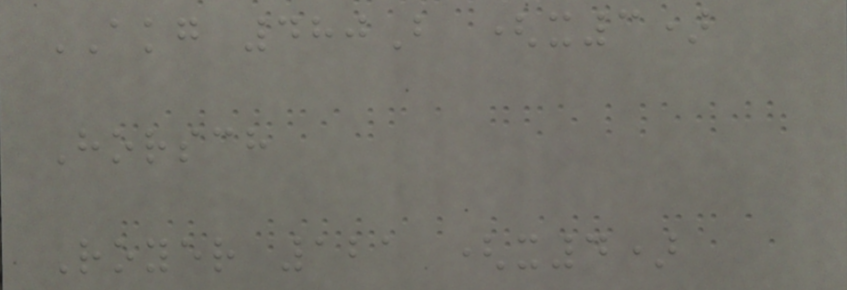AKG 480B (x3)
Horsch
Royer 121 (x4)
